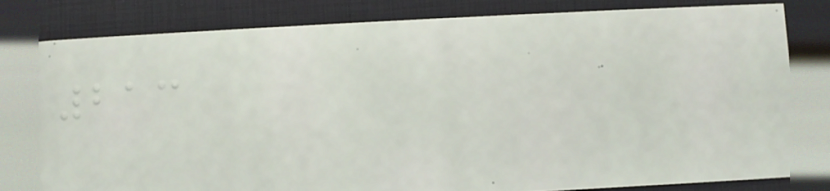213
